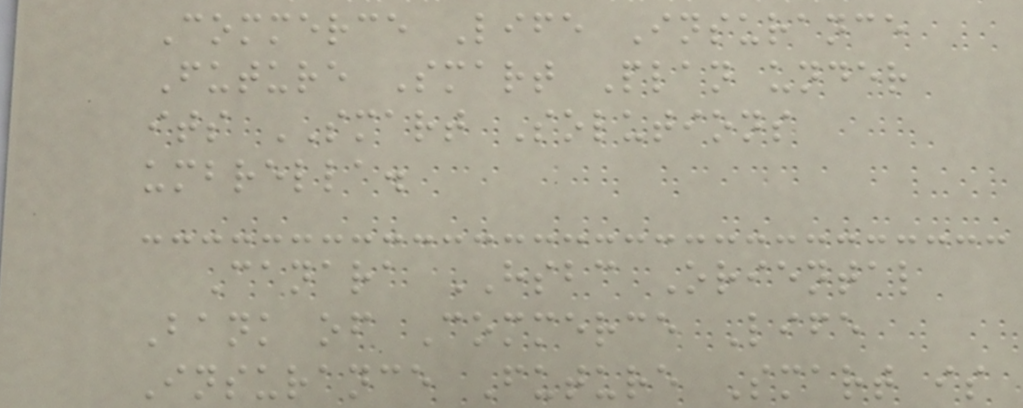Commerce Life Insurance
Future Smart Plan under
its SMART Solutions
umbrella.
Canara HSBC Oriental
Bank of Commerce Life
Insurance Future Smart is
